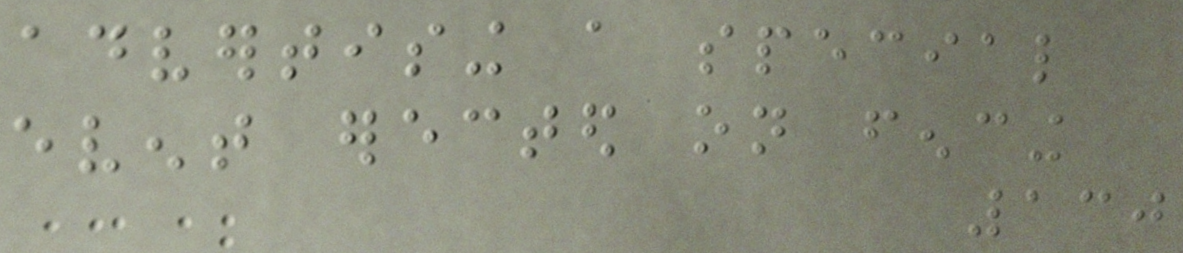advertising a special
event erected on fencing
130
